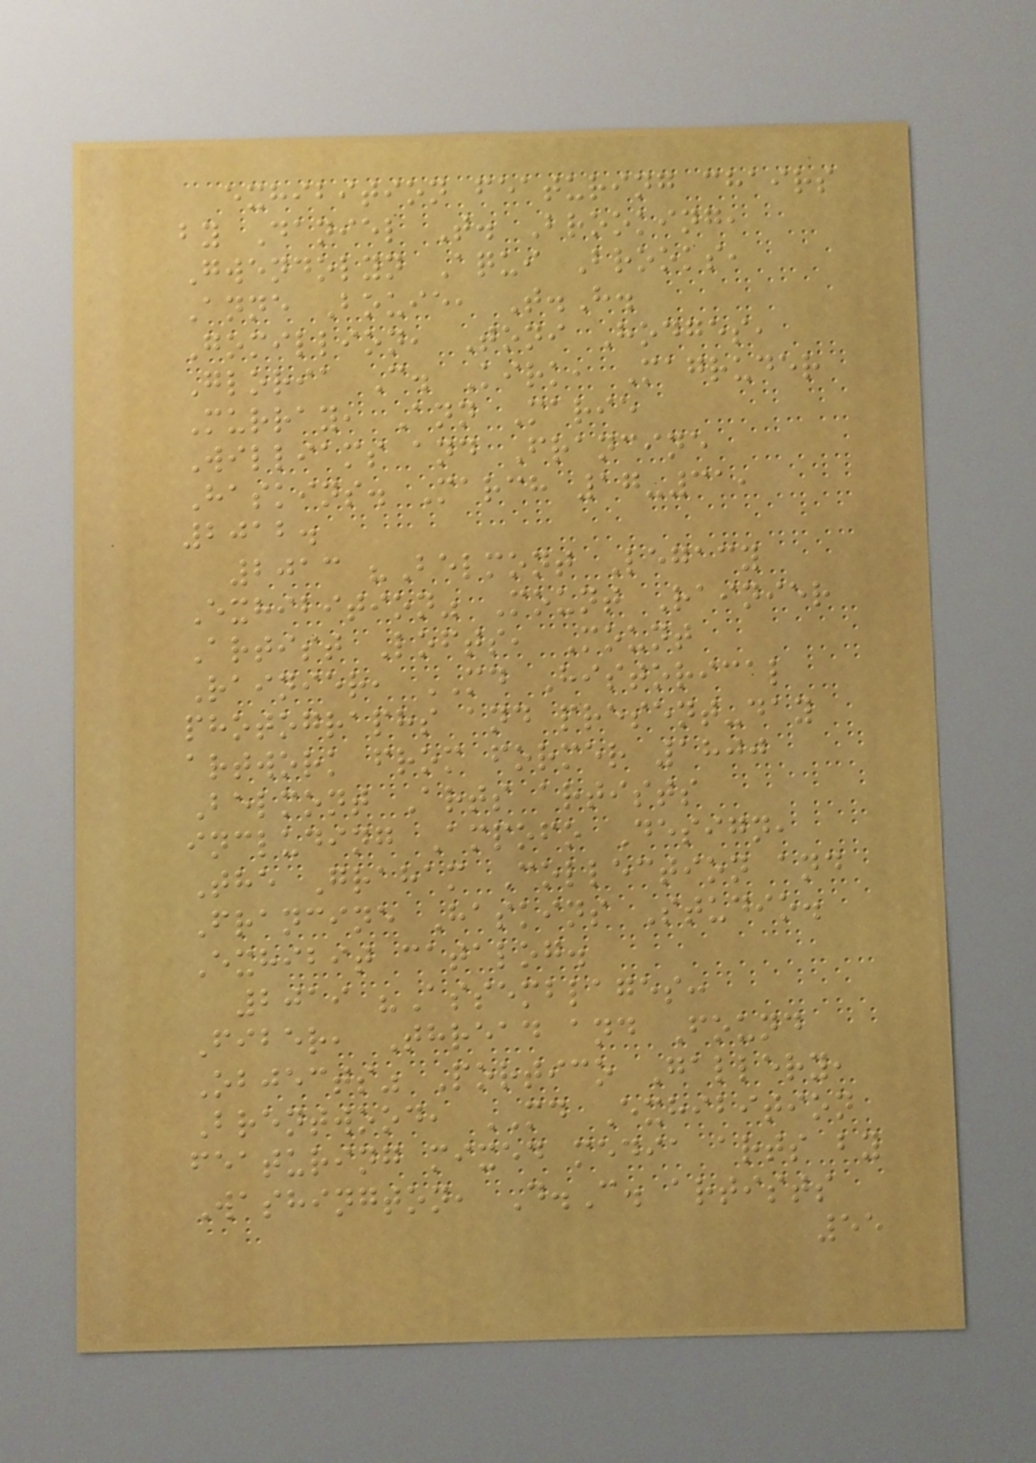exhibition featuring chairs
by Daniel T. Brooking,
Gwendolyn Aqui Brooks,
Anne Bouie, T.H.
Gomillion, Toni Hodges,
Gloria C. Kirk, Magruder
Murray, Ann Marie
Williams and Francine
Haskins. March 17-31,
2012.
2013 "Belmont Legacy
Exhibition" Mount Rainier
Artist Lofts, Mount
Rainier, MD Historical
photographs and present-day
artwork from former 1800
Belmont Arts artists
including Ampofo Design,
The Graham Collection and
Francine Haskins Studio.
Exhibit catalog.
2019 "Assemblages:
Fiber, Thread and Found
Objects" Portico Gallery,
Brentwood, MD Exhibition
featuring mixed media arts by
Washington, D.C. artists
55
